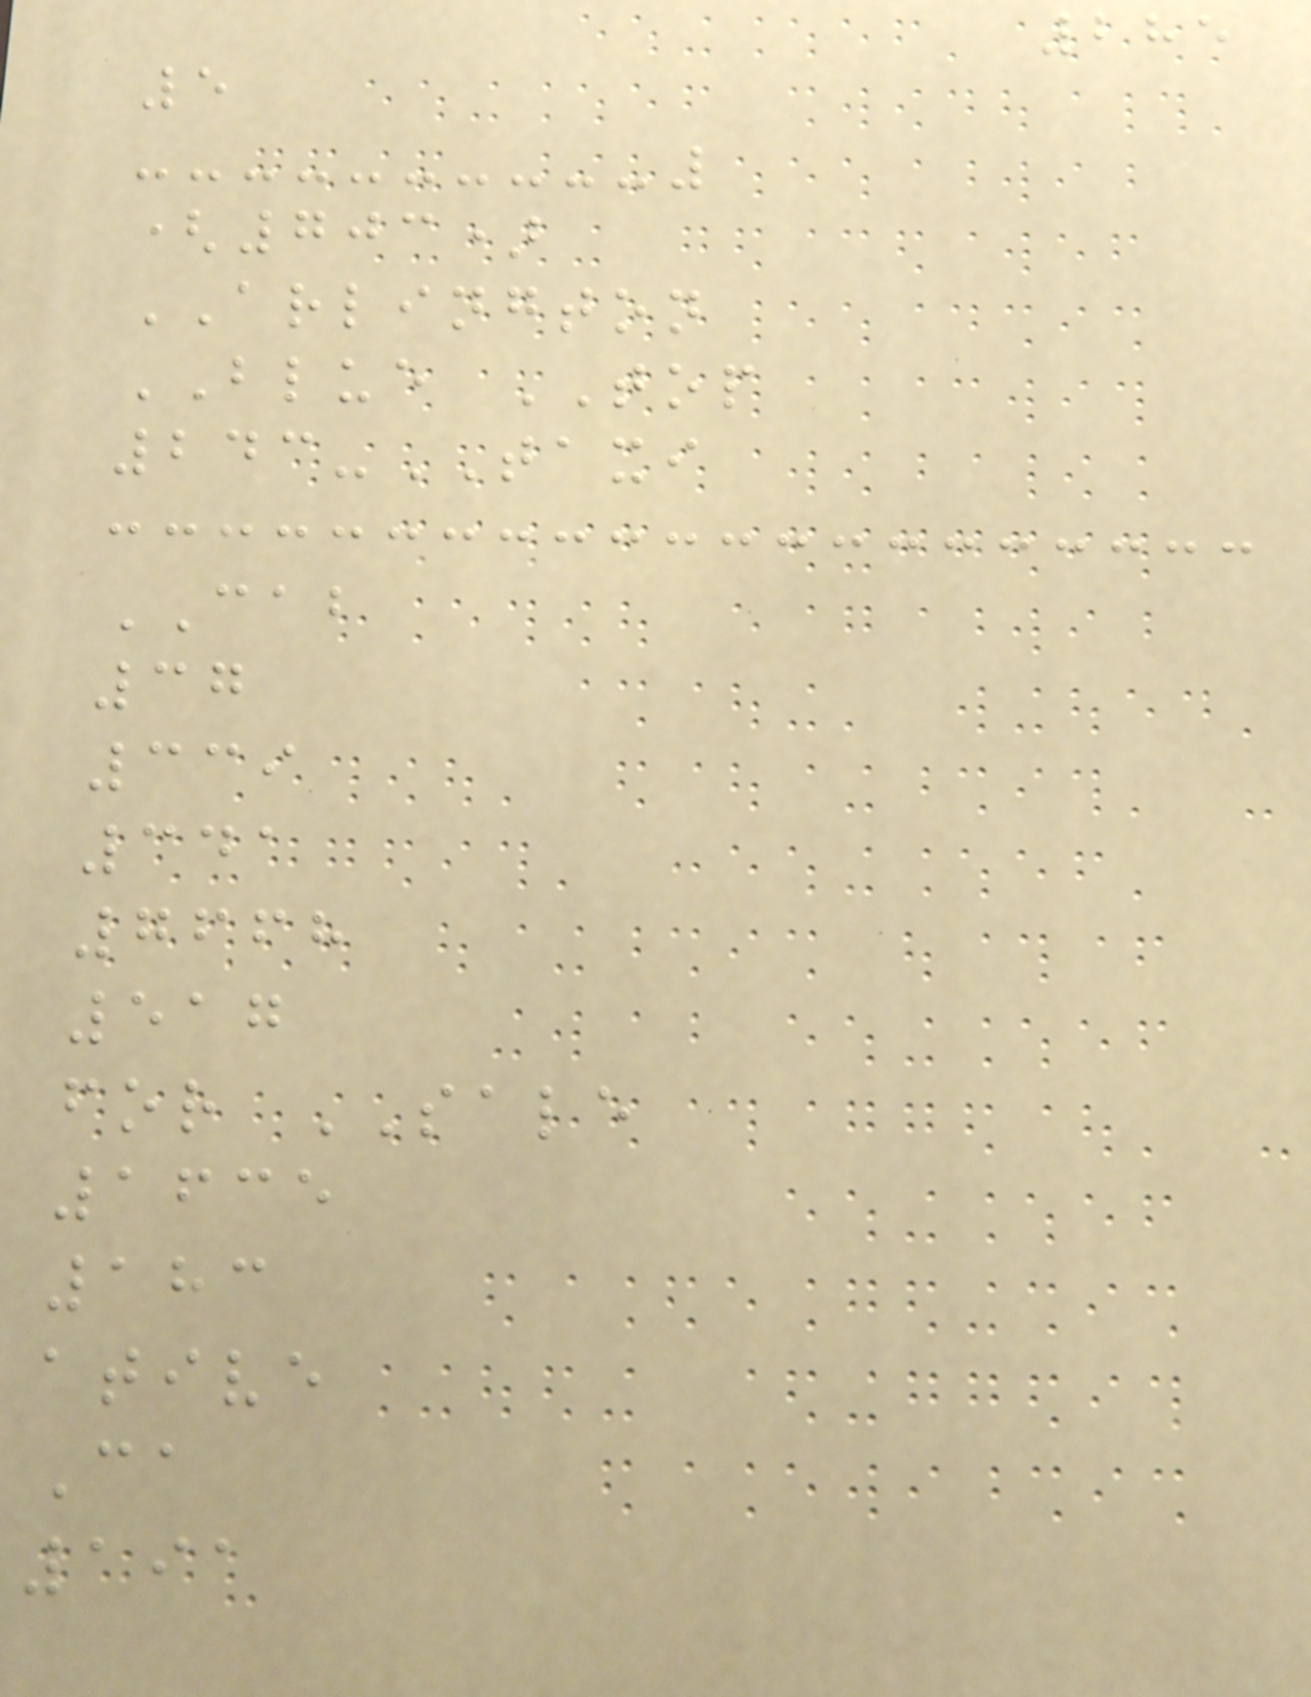285
5
(703)
ARLINGTON
BLUE TOP
243-TAXI
CAB
37
339
341
7668
517
for SALE
1635
183
ative
Ca
191
